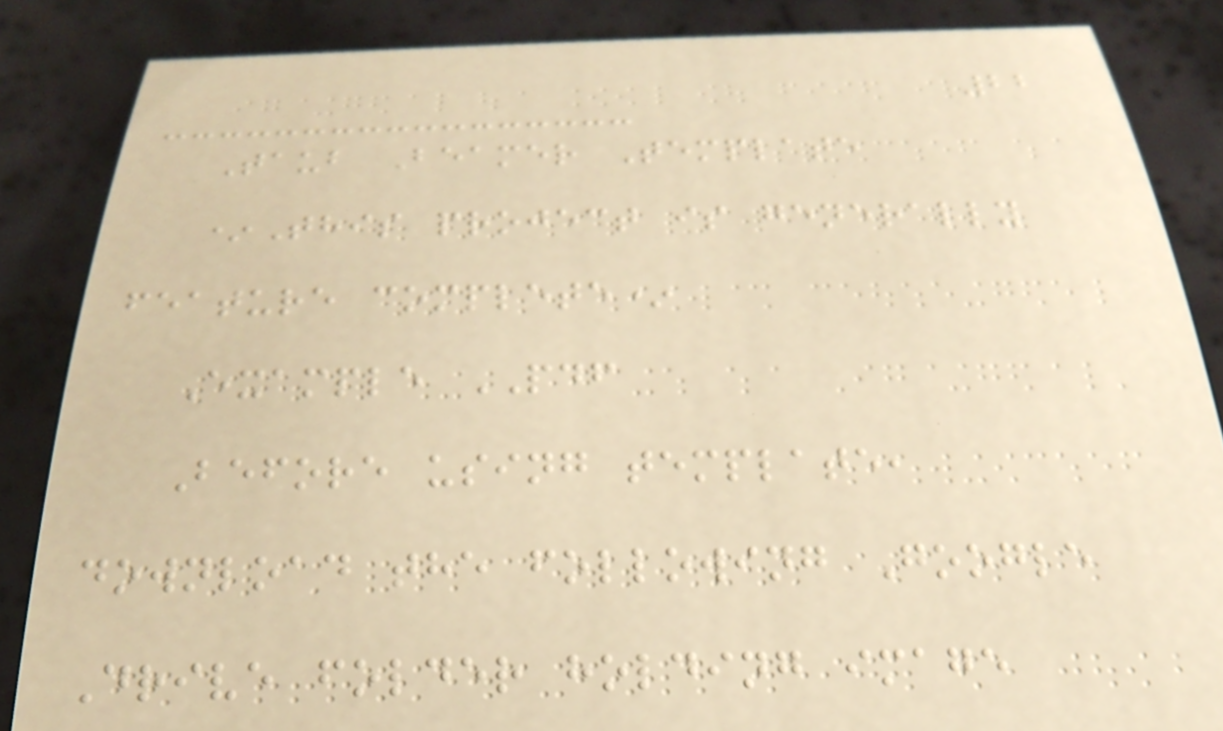22
Taub Beamer Template
*This project is generally
feature complete*
Example PDF
Before using template,
download the following Google
Drive folder holding image
